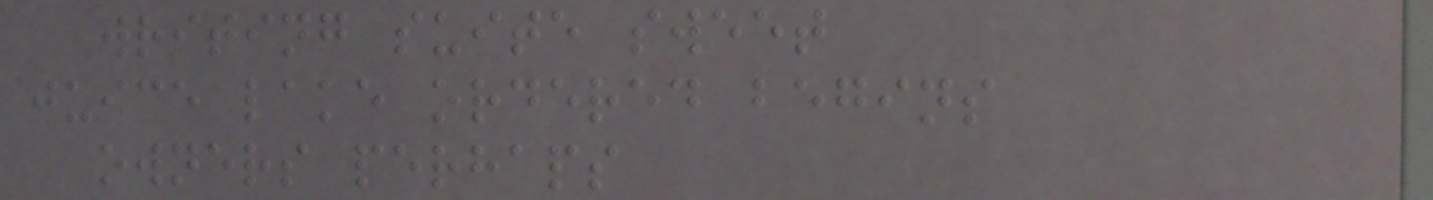writing suite sweet
juice lake ordered begins
owners perhaps
